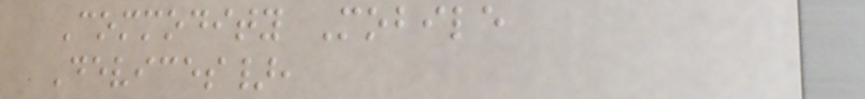Commodity Mobile
Devices},
